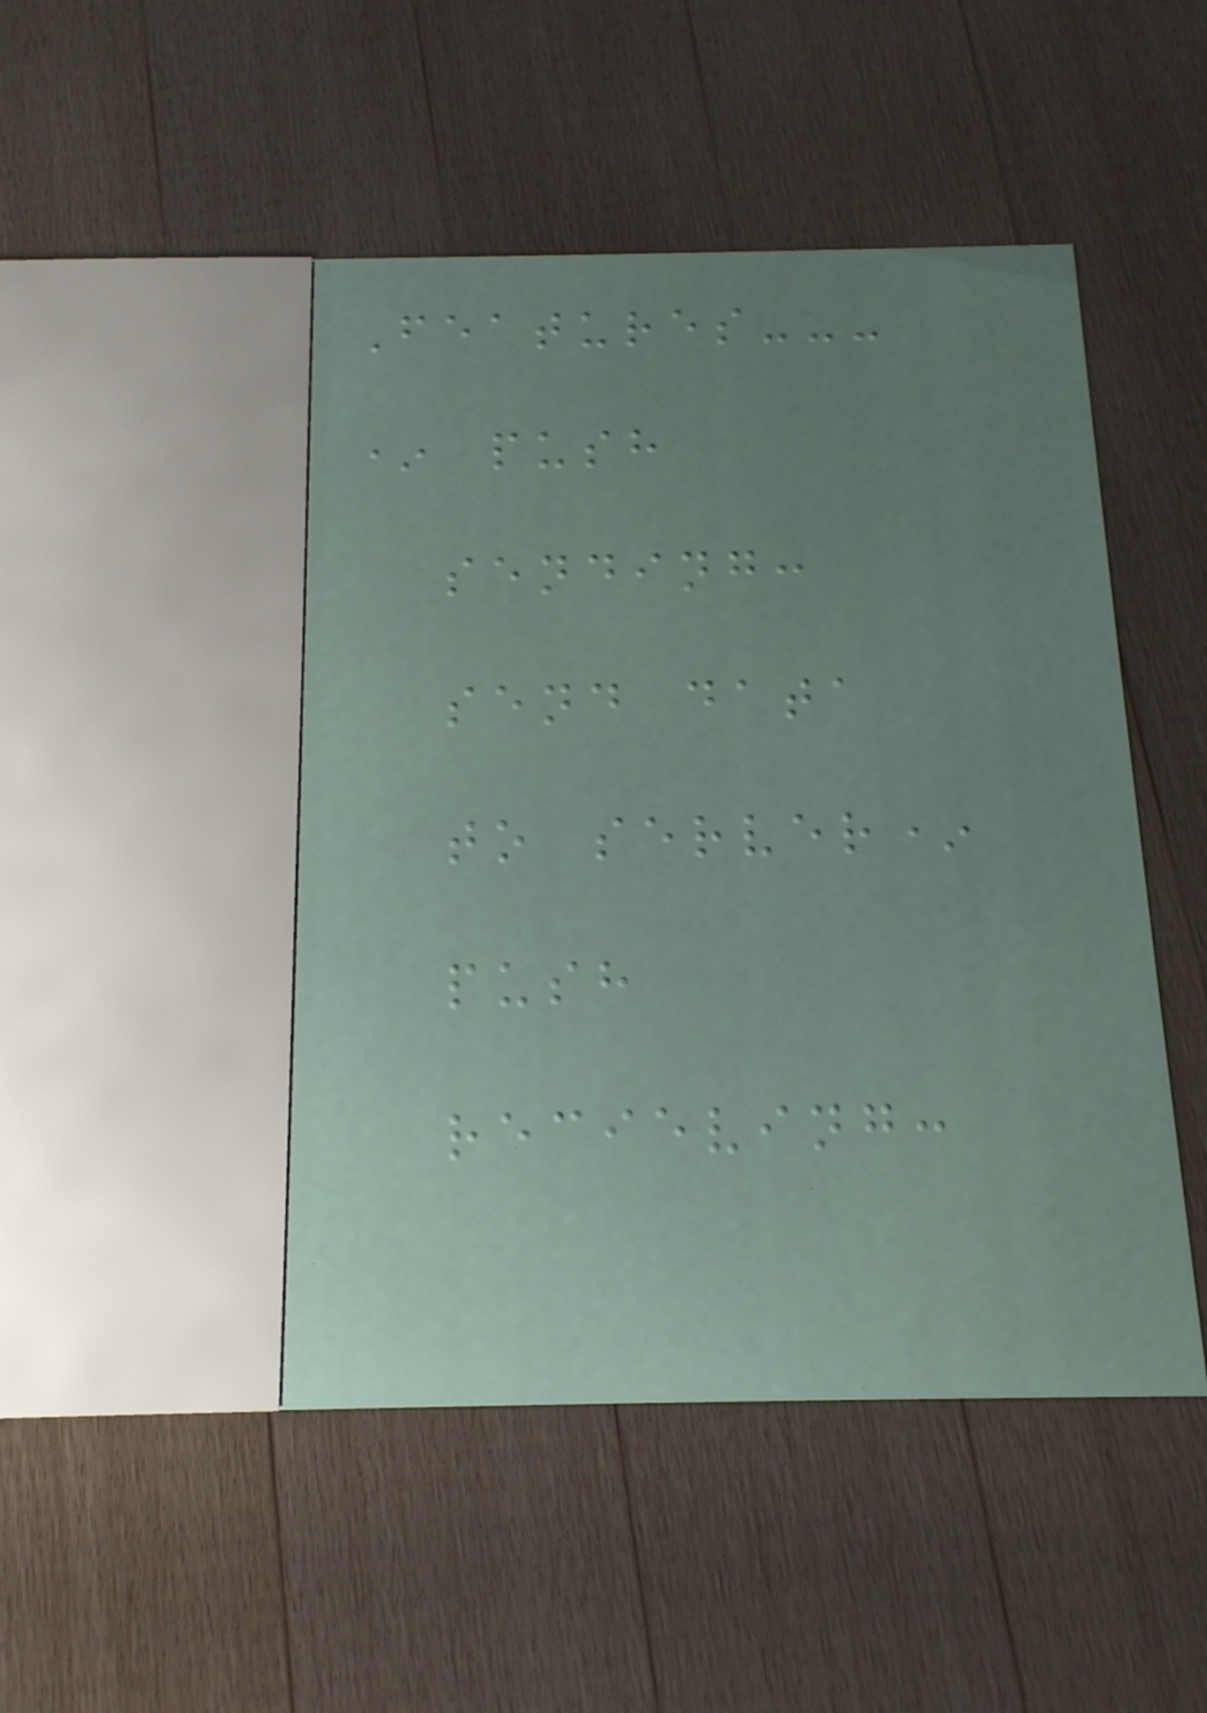Features---
* push
sending:
send data
to server*
push
recieving:
